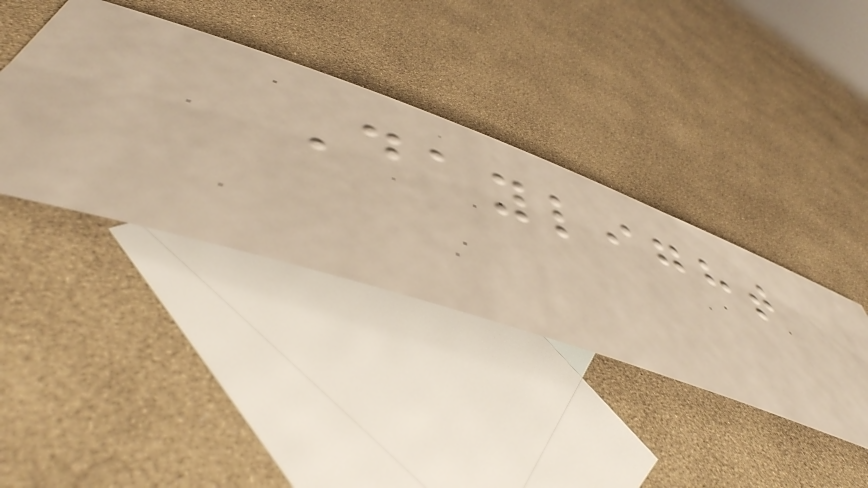Daylight
